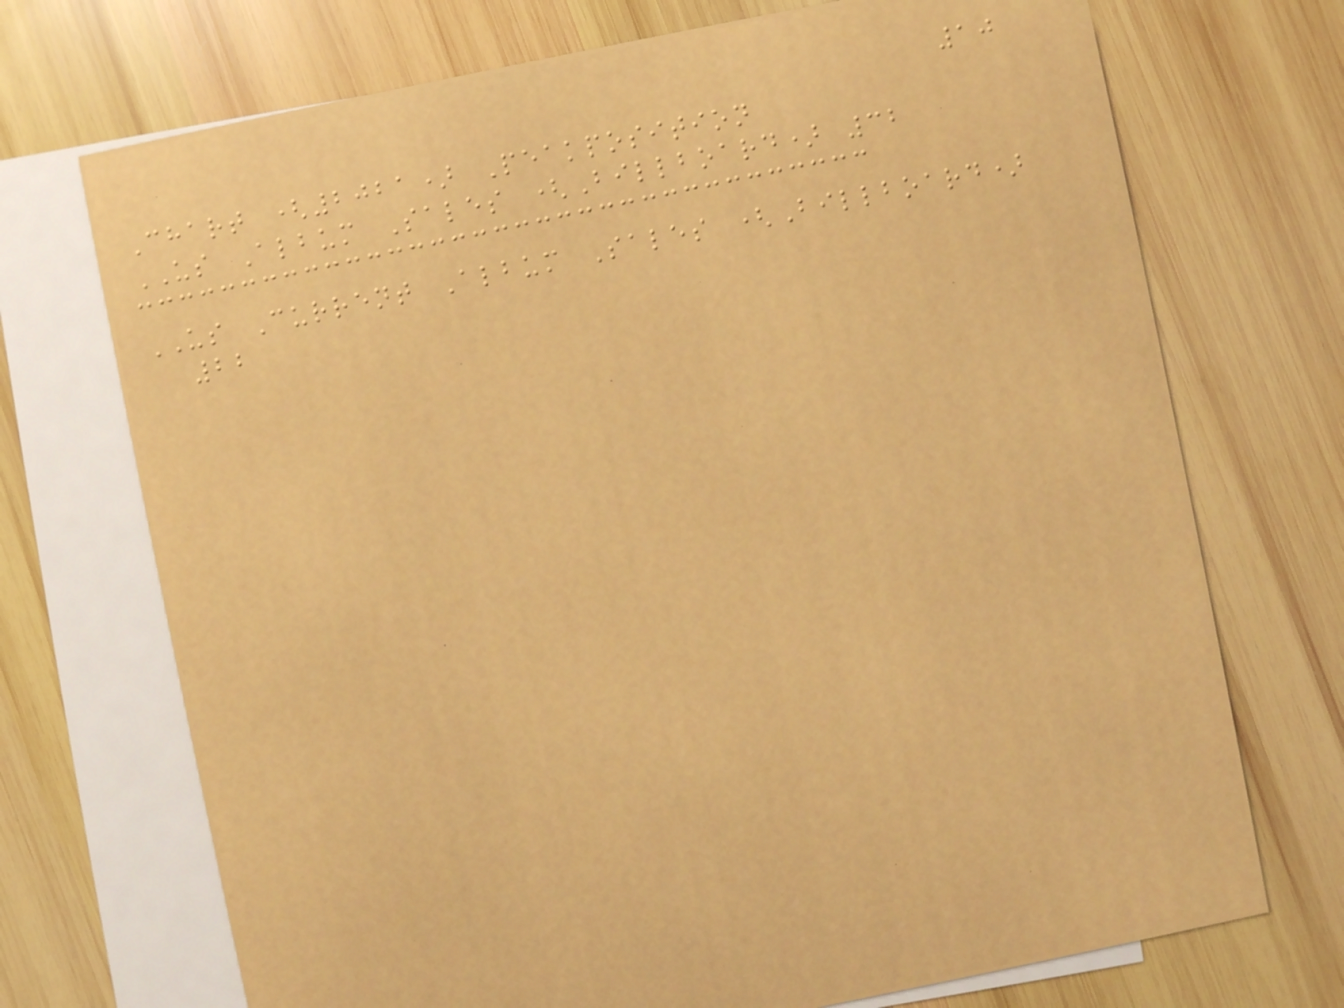10
Chart (2021) Peakposition
US Album Sales (Billboard) 32
US Current Album Sales (Billboard)
22
